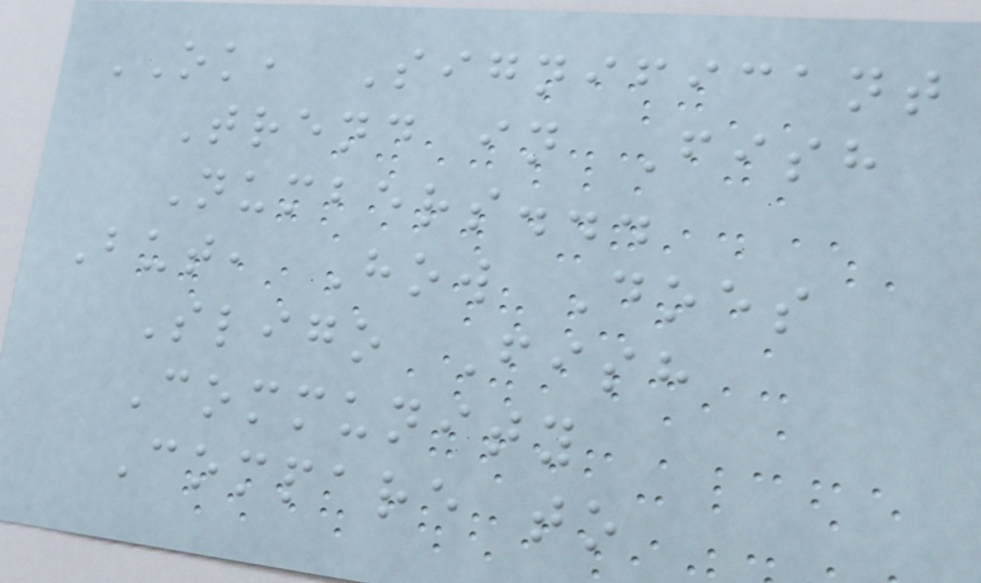OK, Significant
Trend in Fish
Numbers...
But, How Does
Sligo Fish
Community
Compare to
